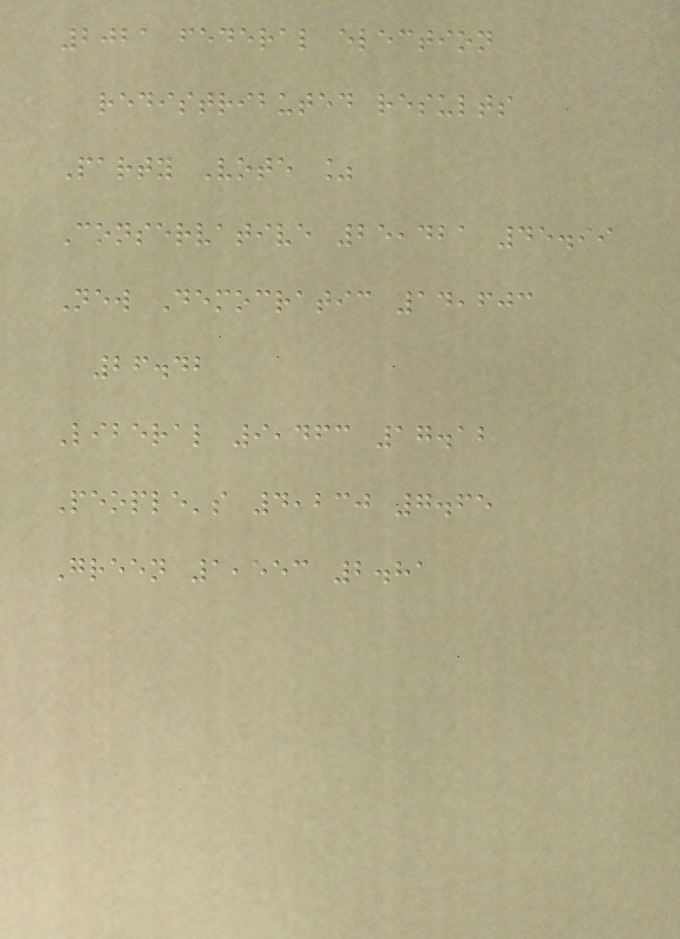2021 federal election
redistributed results
Party Vote %
Conservative 25,421 45.99
New Democratic 14,603
26.42
Liberal 9,463 17.12
People's 4,230 7.65
Green 1,553 2.81
